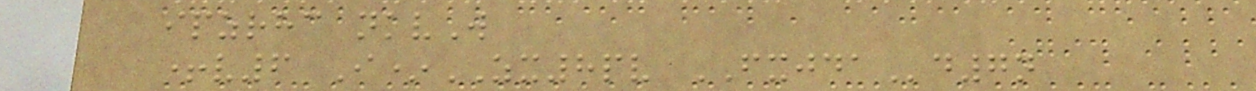ipzrhc nkvW
+v6 I*ZX8pv FXJDAd7n
